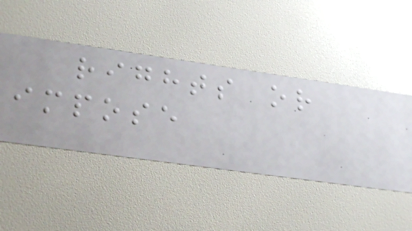rights or
impose
